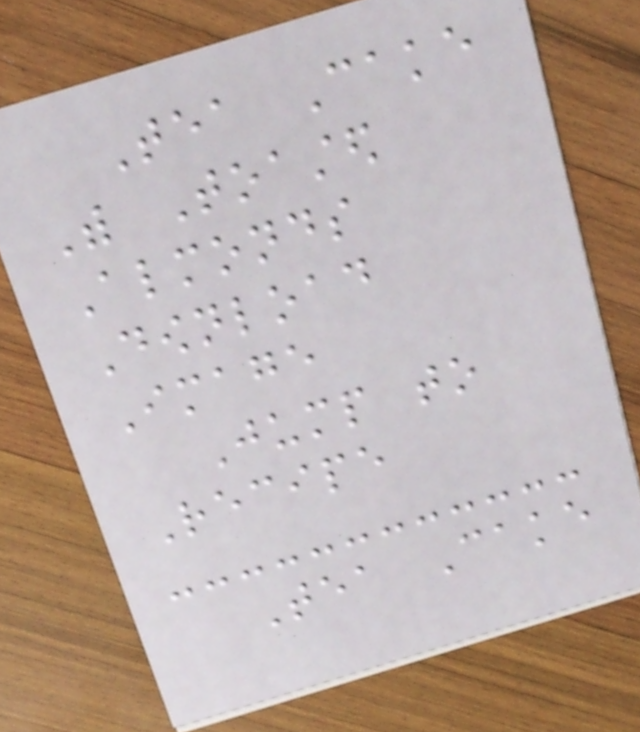Tea Cake
With Toasted
Almonds
Download
Image
Jump to
Recipe
Tea Cake
